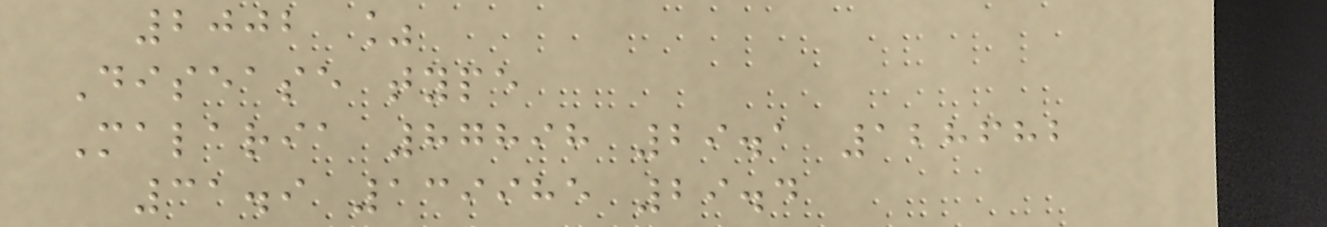2002 %
Disease type
Malaria 87898 29.1 128682
31.9 139985 29.4
